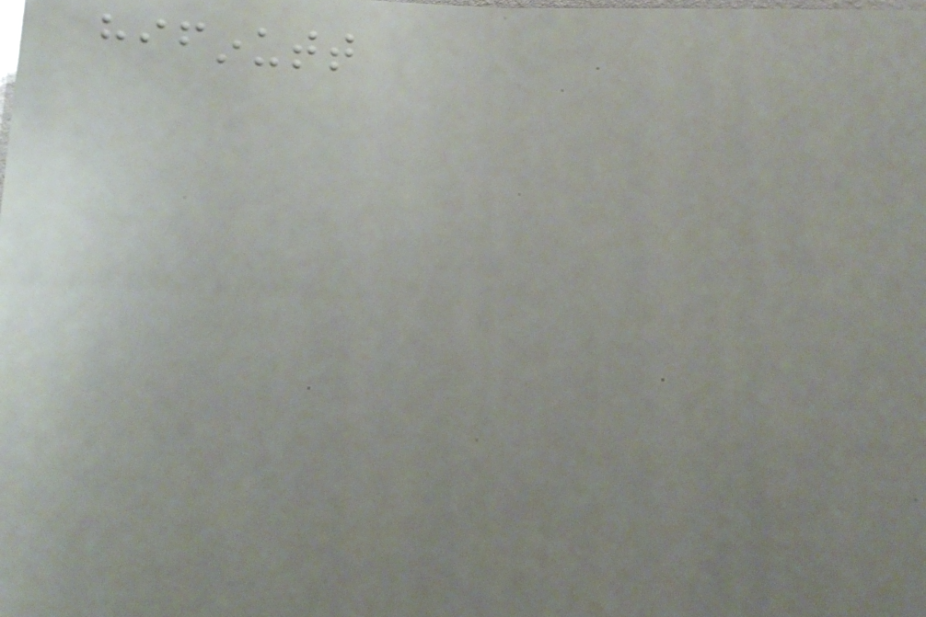hifinutt
